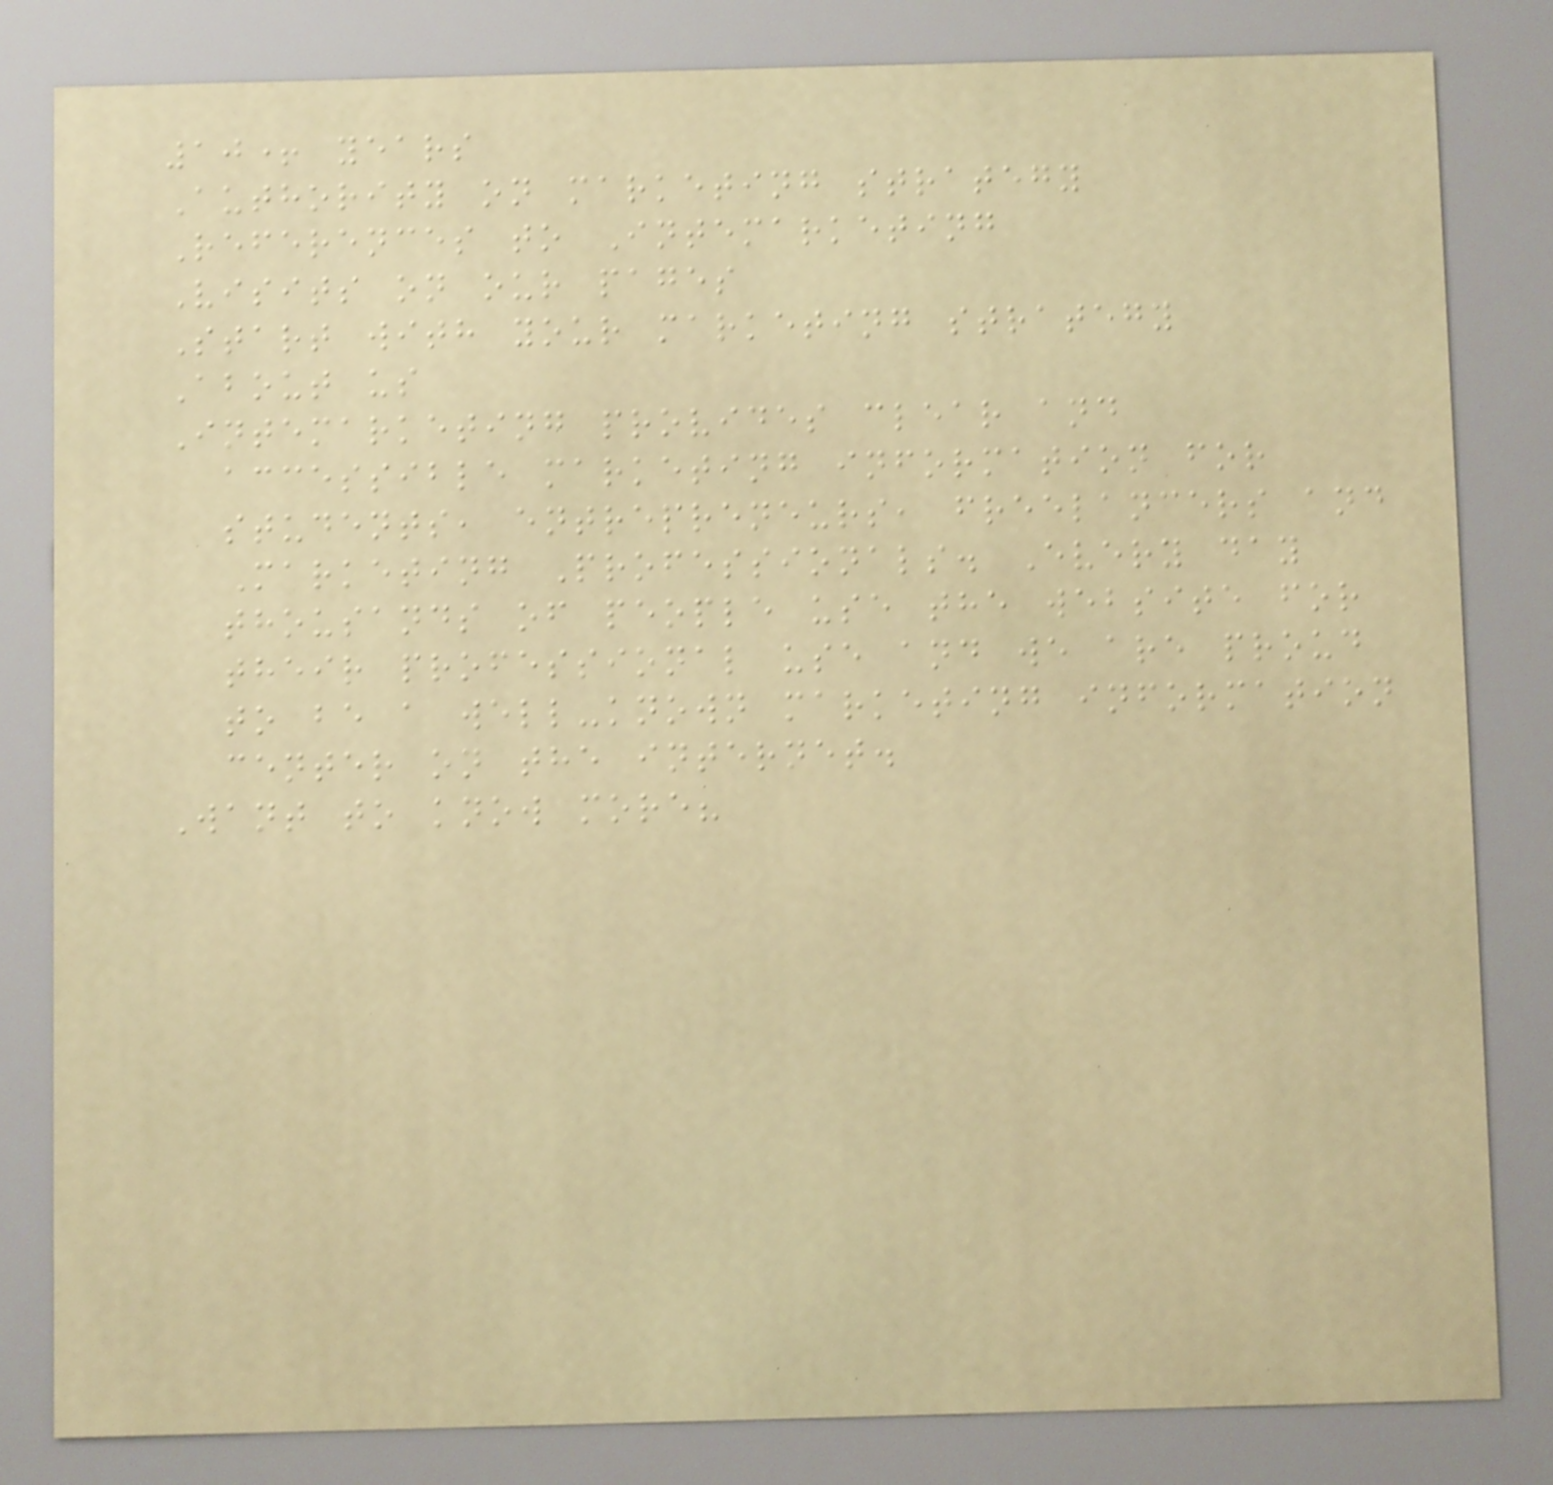10+ years
Authority on marketing strategy
References to Intemarketing
Visits on our pages
Start with your marketing strategy
About us
Intemarketing provides clear and
accessible marketing information for
students, entrepreneurs, freelancers and
Marketing Professionals. Every day
thousands of people use the website for
their professional use and we are proud
to be a well-known marketing information
center on the internet.
Want to know more?
